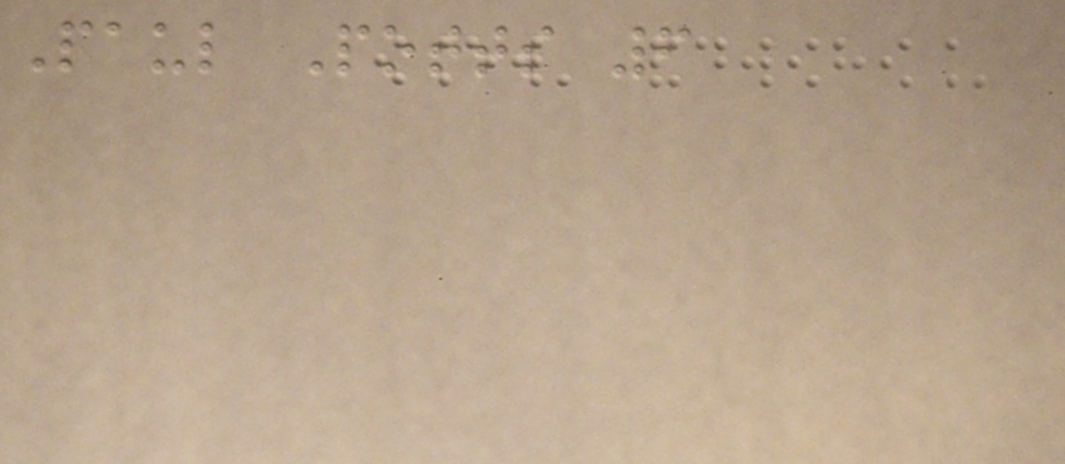Paul Potts 6
